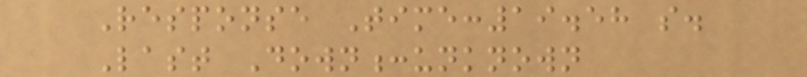Response Time:19.58 s.
Last Down:unknown
